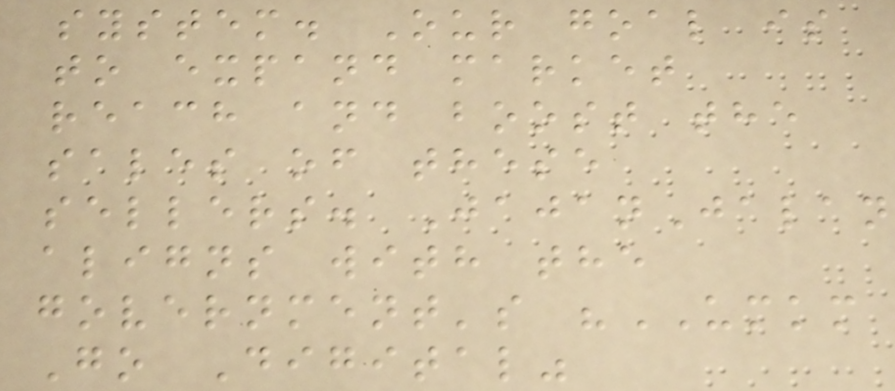system. Our goal is
to expand market
reach and boost the
sales of these
sellers. JajanJalan
aligns with the
government's "UMKM
Go Digital"
